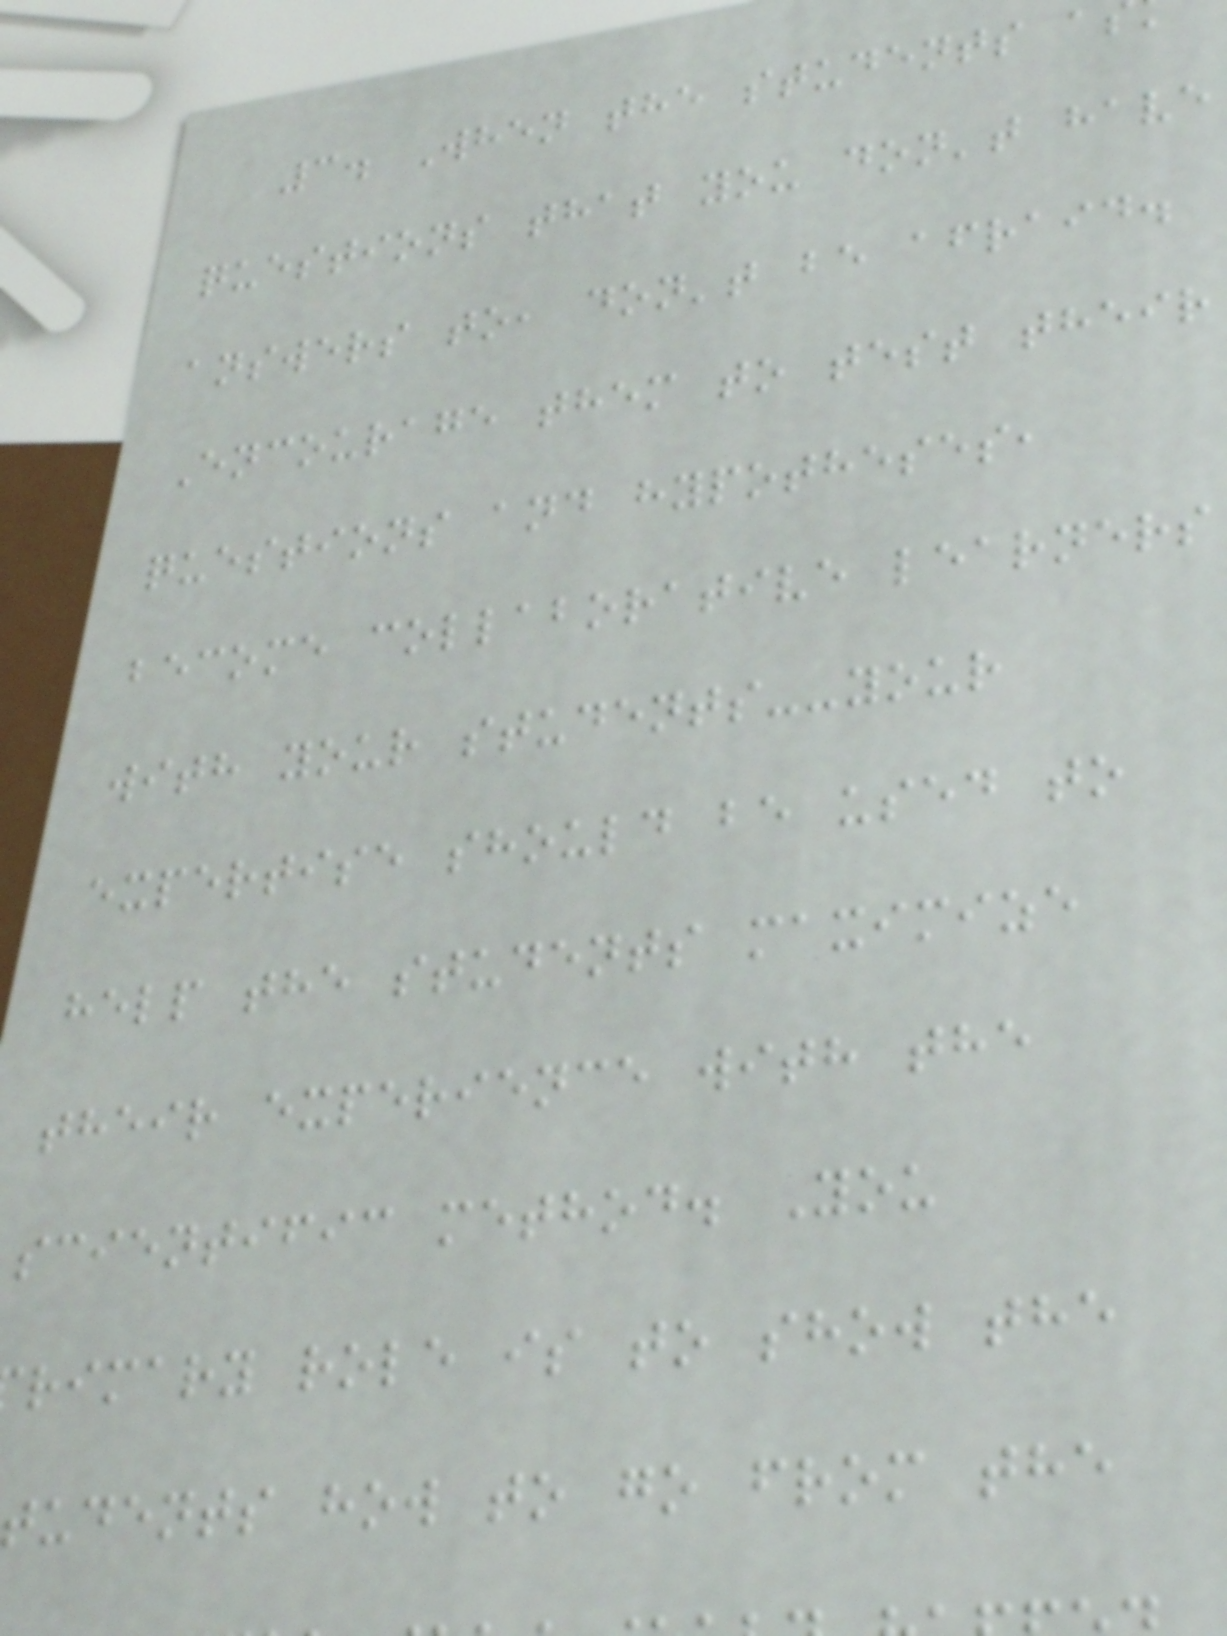3. When the students a
questions that you don't have
answers to, don't be afraid.
Encourage them to test their
questions and hypotheses,
become collaborative learners
with your students--your
expertise should be used to
help the students maximize
their experience with the
scientific method. You
rimary role is to show the
tudents how to go from the
